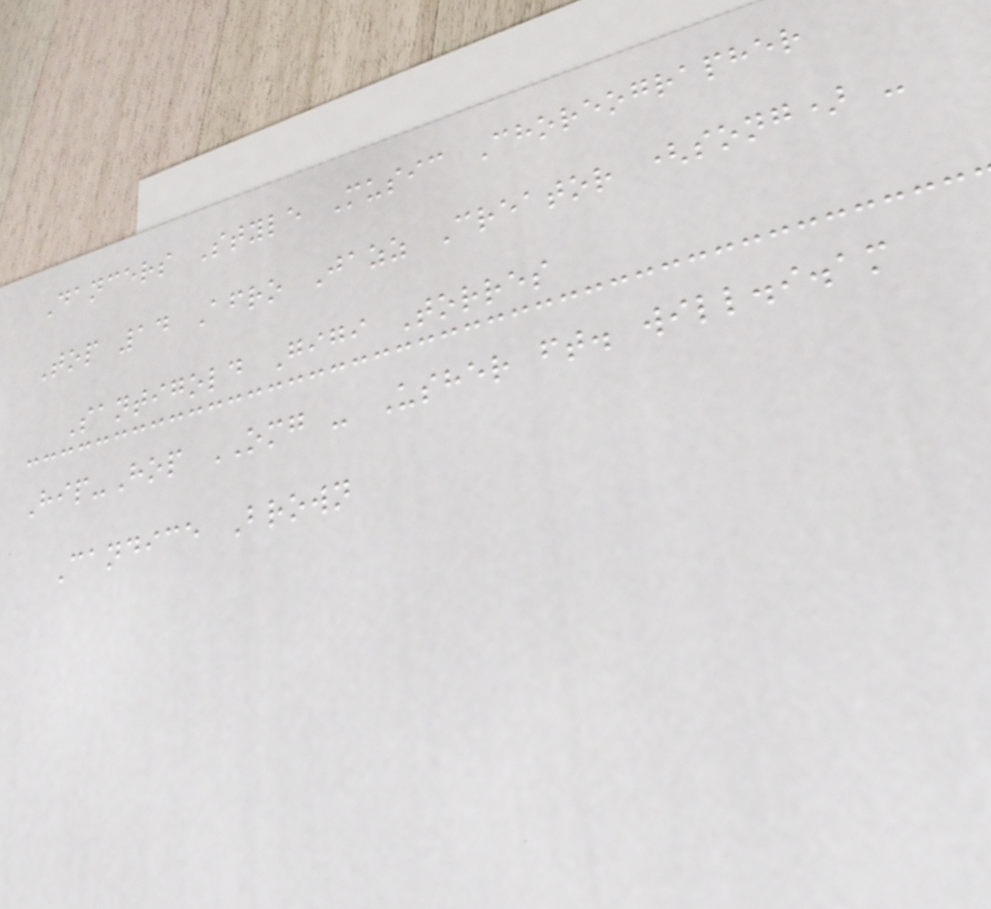Dancers Style Music Choreographer
Top 14 Afro Jazz Creator (song) -
Santigold Gigi Torres
Hip-Hop OMG - Usher ft. will.i.am
Candice Brown
